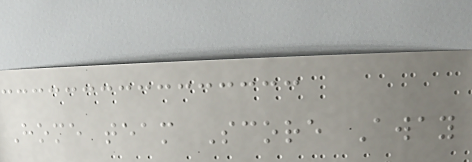Home team Score Away
